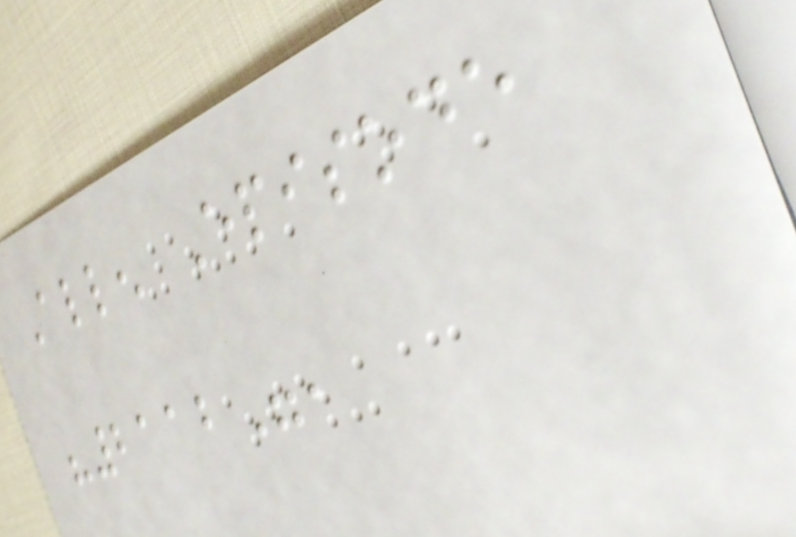Allen Episode
"2112",
